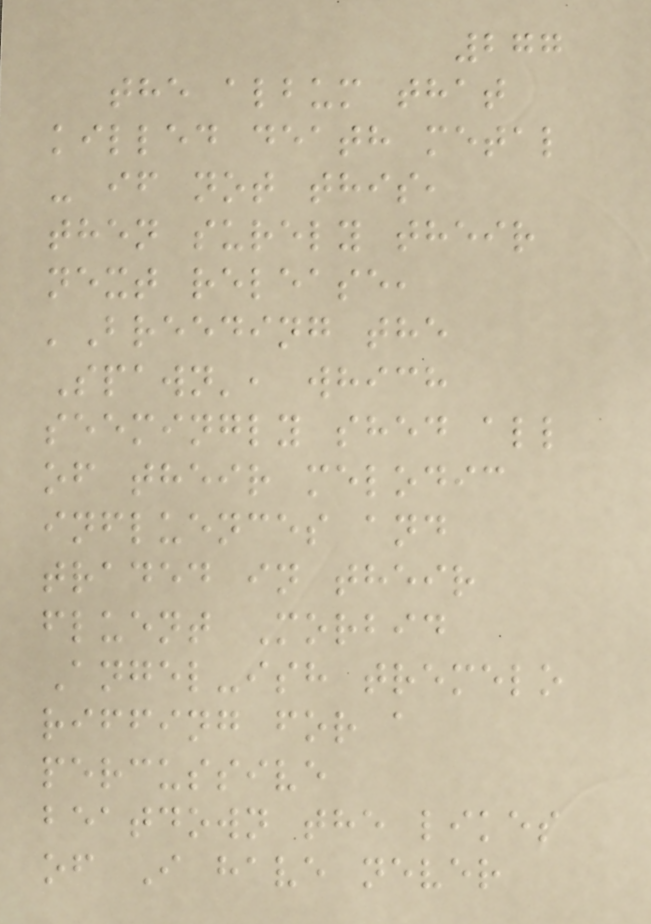277
the album that
killed death metal
- if not this,
then surely their
next release,
'Breeding the
Spawn', which
seemingly shed all
of their melodic
influences and
traded in their
fluent Morbid
Angel-ish tremelo
riffing for a
percussive
beatdown the likes
of I have never
